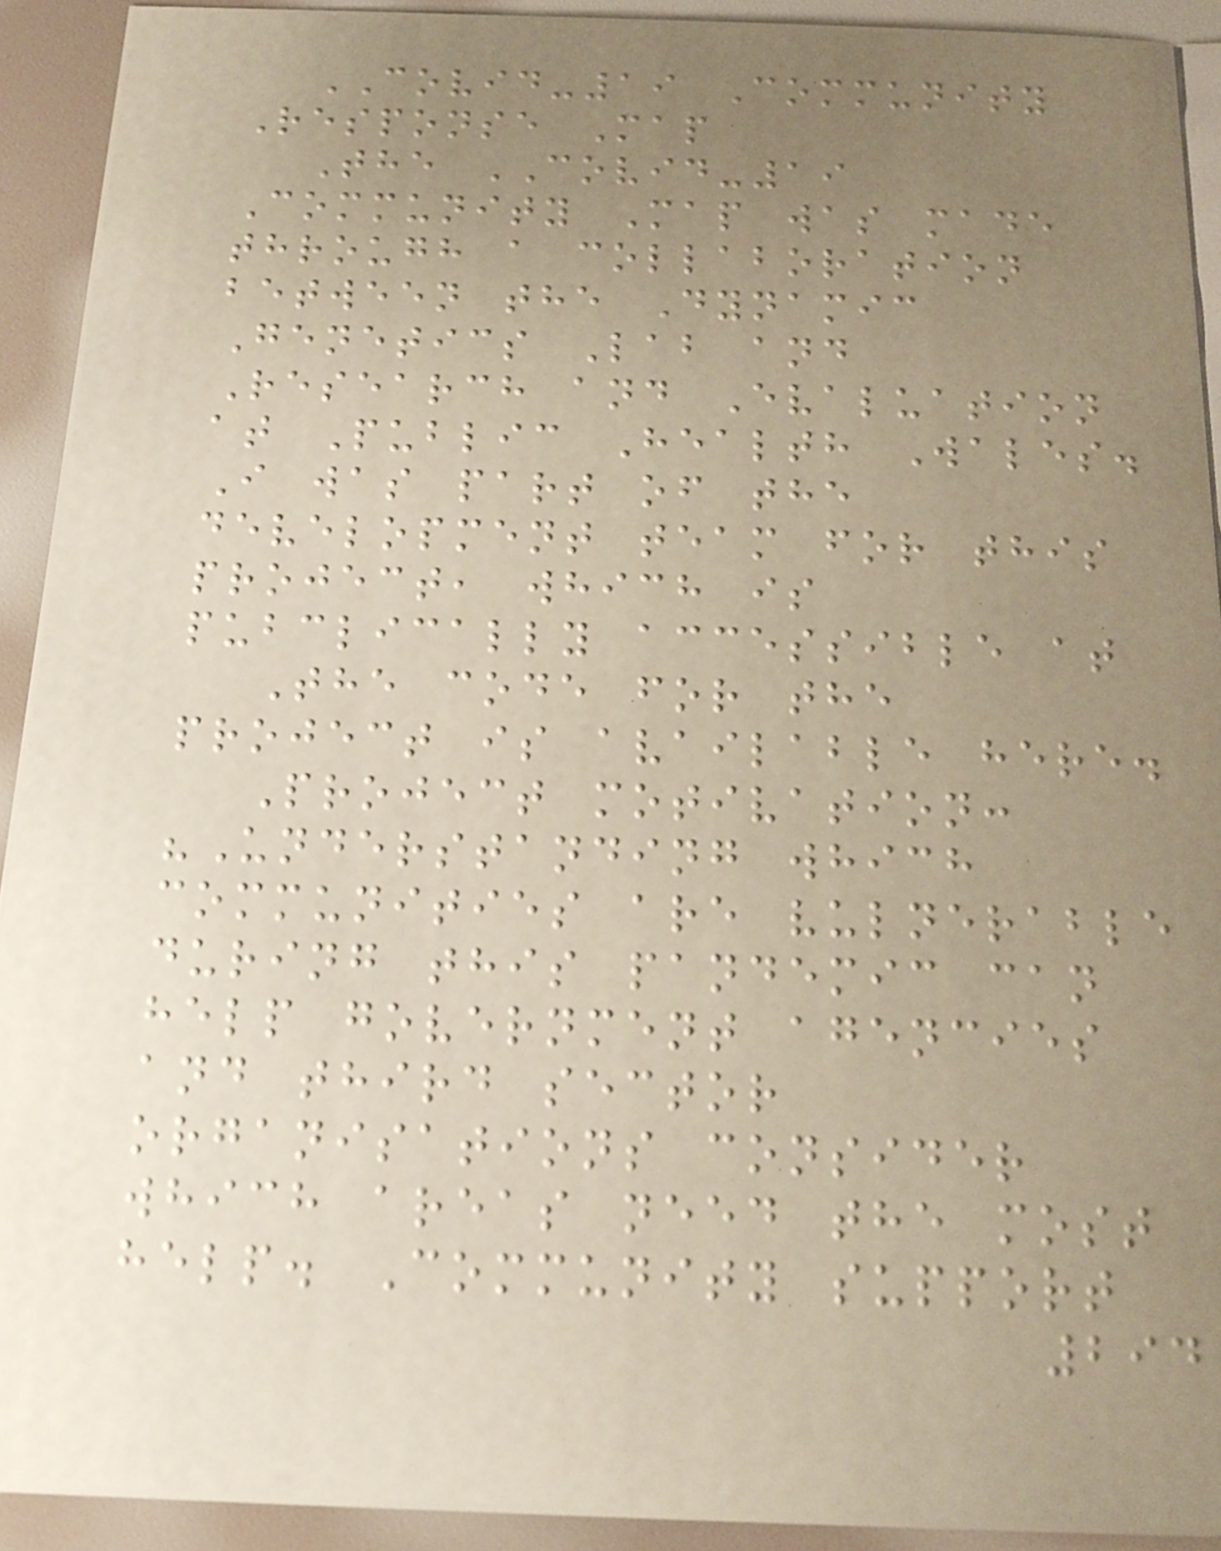COVID-19 Community
Response Map
The COVID-19
Community Map was made
through a collaboration
between the Dynamic
Genetics Lab and
Research and Evaluation
at Public Health Wales.
I was part of the
development team for this
project, which is
pubclically accessible at
The code for the
project is available here.
Project motivation:
"Understanding which
communities are vulnerable
during this pandemic can
help government agencies
and third sector
organisations consider
which areas need the most
help. Community support
294
